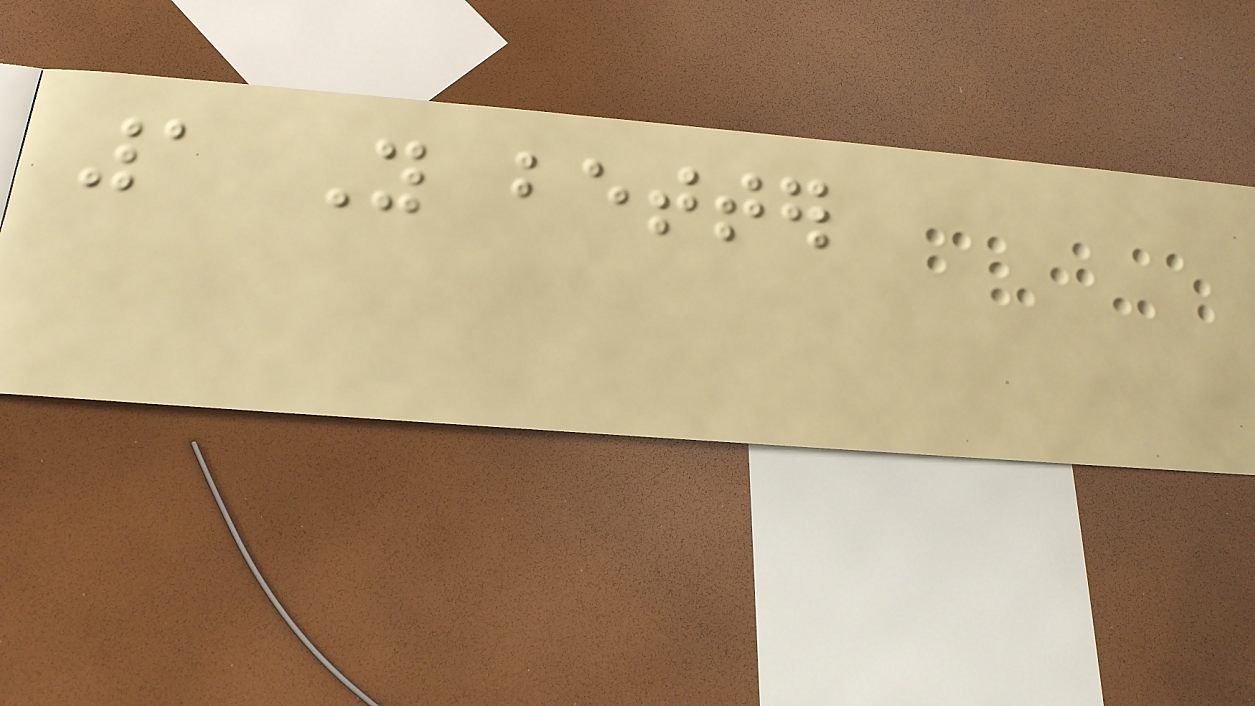1 You better
